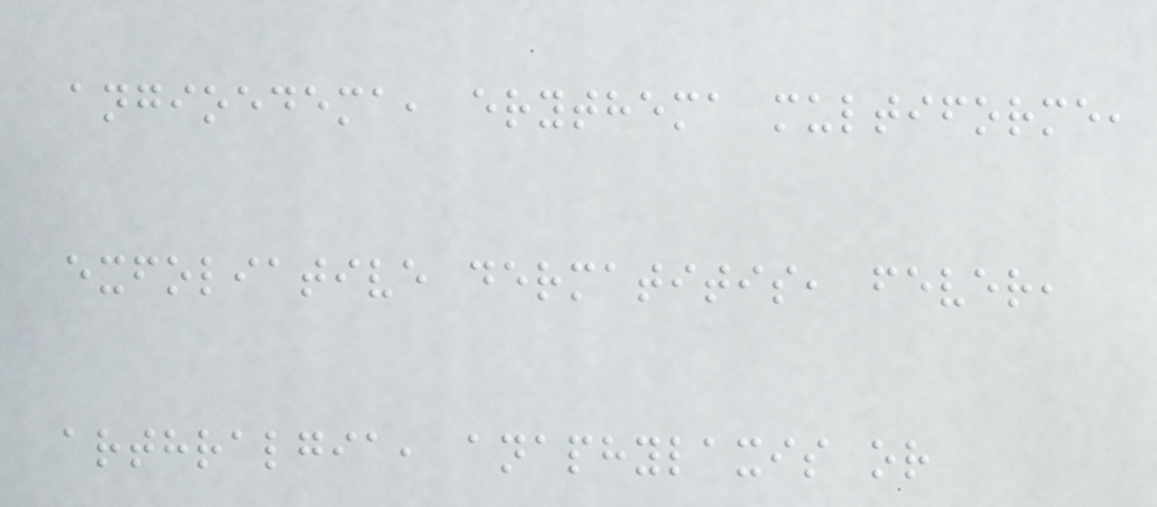angioedema, erythema multiforme,
exfoliative dermatitis, fever,
arthralgia, anaphylaxis or
